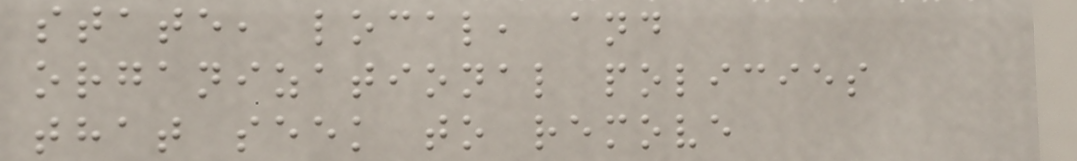state, local, and
organizational policies
that seek to remove
